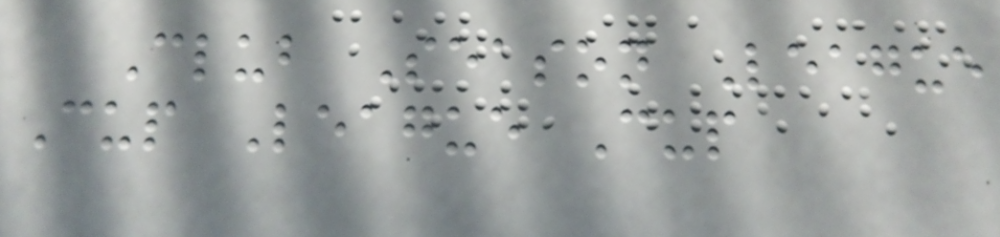Club Season League
Cup League Cup
